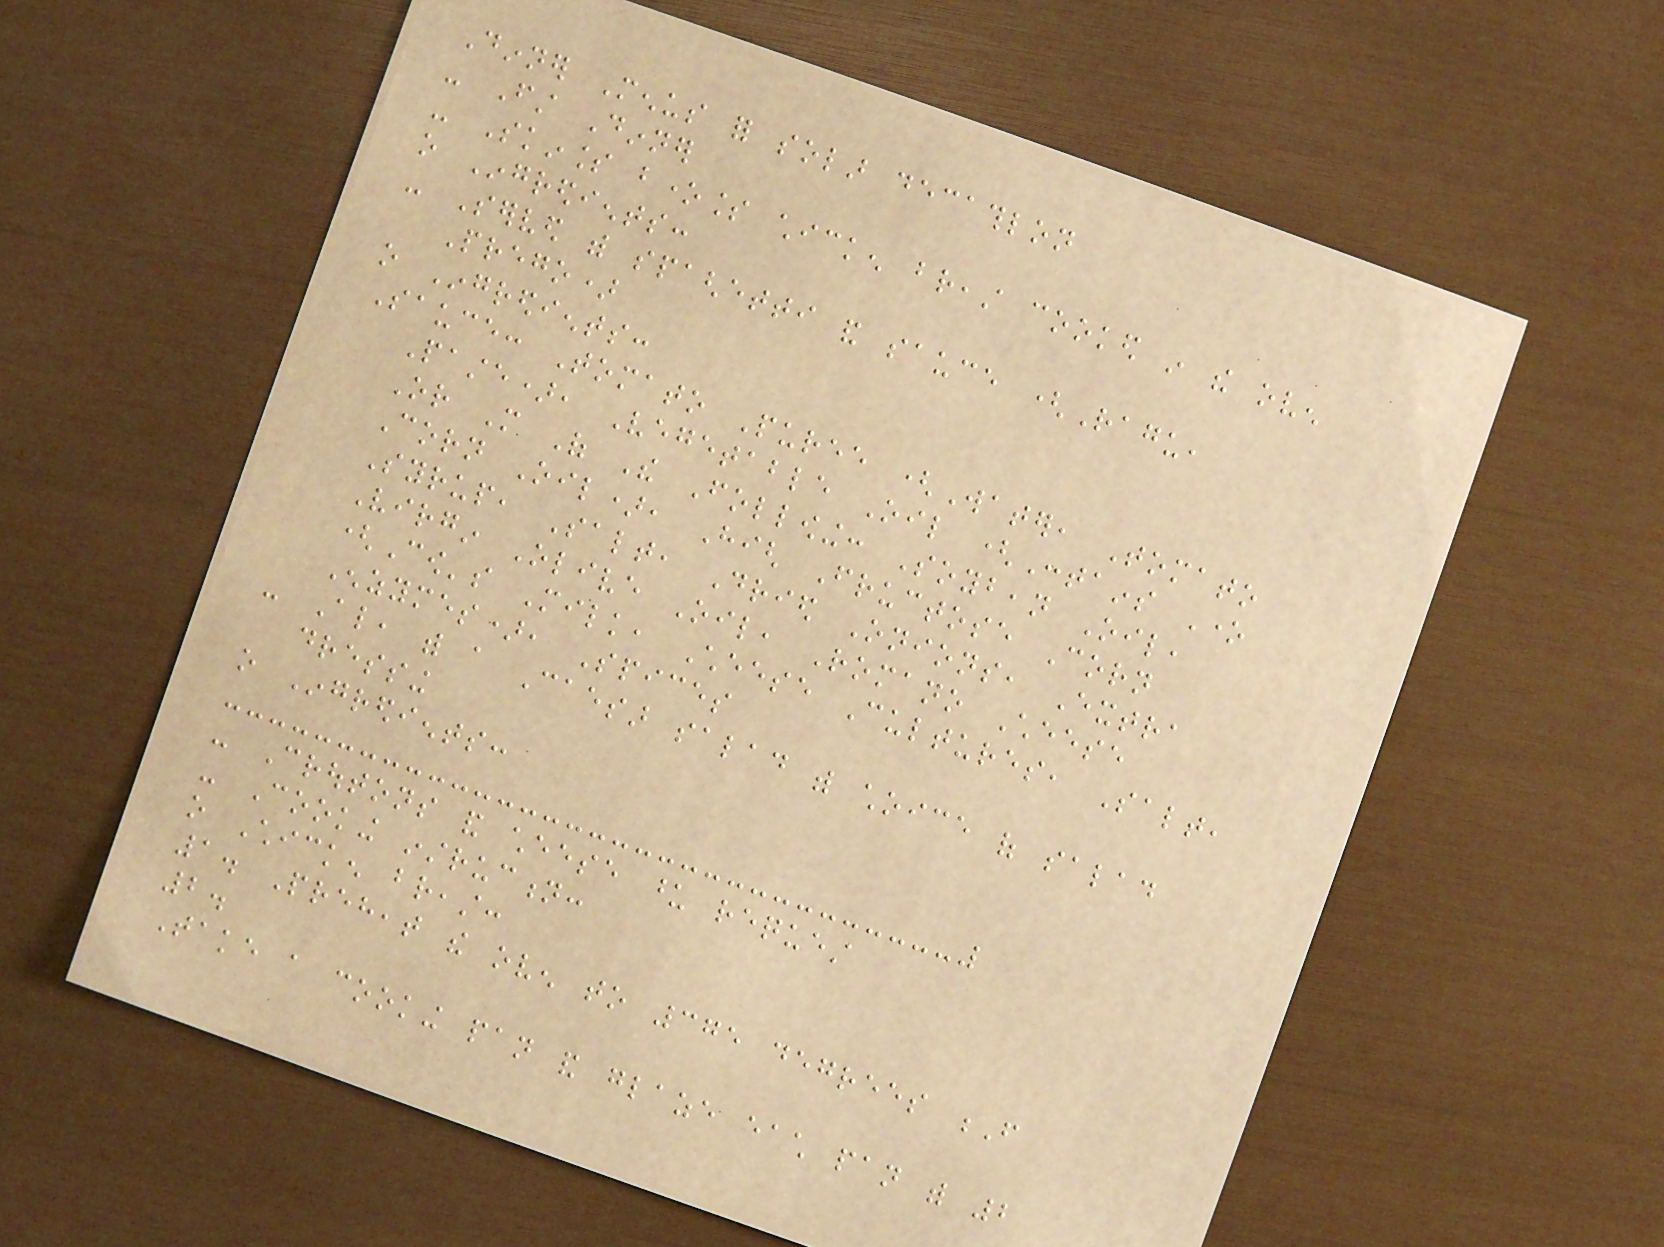Dinner Menus for solar decathlon
- First Dinner
- Skinless boneless chicken breast cooked in the oven
o Ingredients:
- Served with spaghetti and sauce (Ragu,
Prego)
o Ingredients:
Sauce: Tomato Puree (Water, Tomato
Paste), Vegetable Oil (Contains One
Or More Of The Following: Soybean Oil,
Corn Oil), High Fructose Corn
Syrup, Salt, Dried Onions, Extra
Virgin Olive Oil, Romano Cheese
(Cow's Milk, Cheese Cultures, Salt,
Enzymes), Spices
- Also, with a Caesar salad with choice of salad
dressing
o Ingredients:
- Croutons and cheese upon request
- Cooking instruction:
o Chicken breast:
1. Preheat the oven to 375 degrees F
2.
Take a cooking pan and glaze each pan with 2
